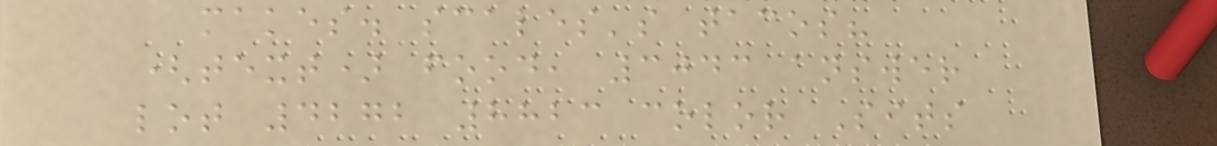makes. scales's tacos?
(text) food, 3043 answer
lot 4272 8823 color Sits
